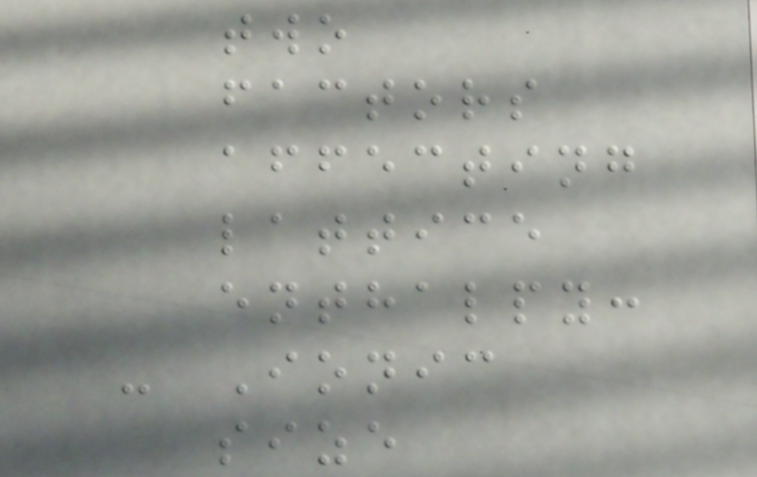two
factors
affecting
lattice
enthalpy:
- Ionic
size
